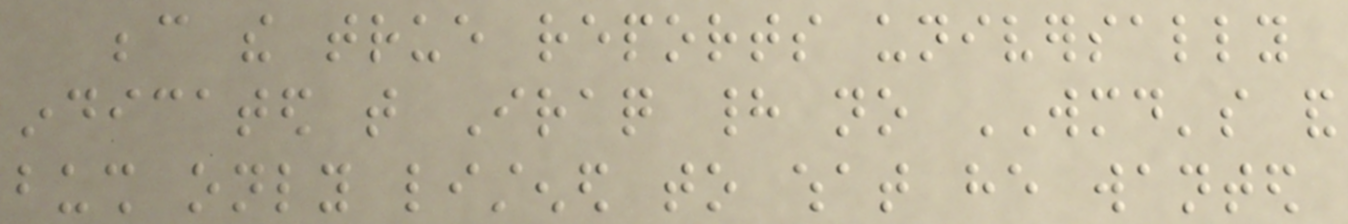because the true reports universally
indicated that Iraq had no WMD's and
bush only listened to what he wanted
